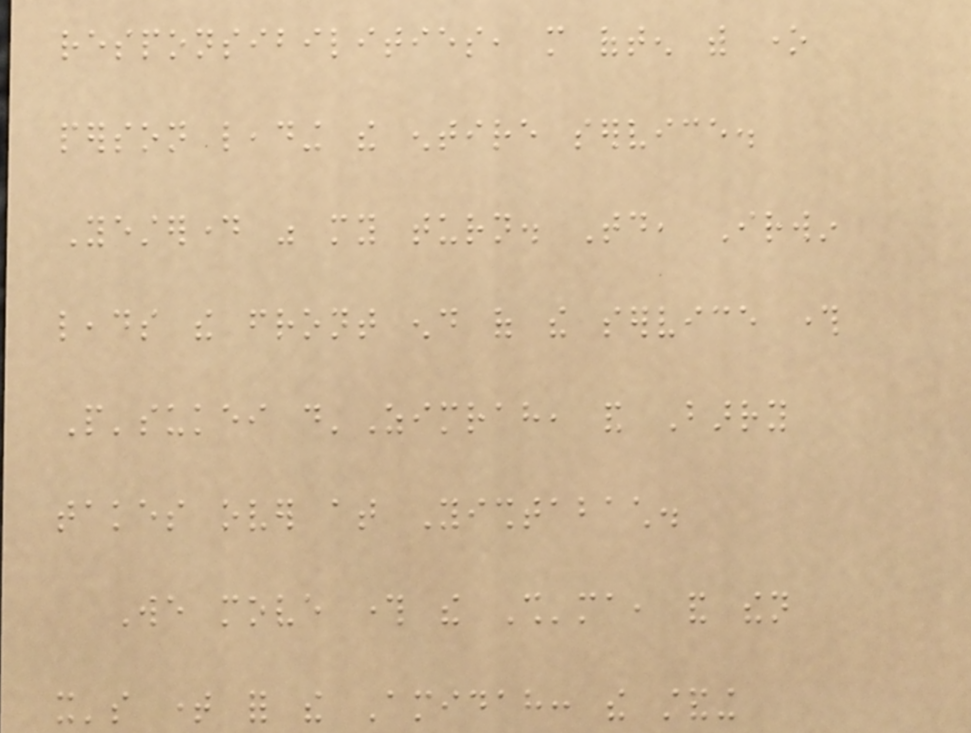responsibilities, more often with one
person leading the entire service.
Yesterday was my turn. Today, Irwin
leads the front end of the service through
P'sukei d'Zimrah, and Barry
takes over at Yishtabach.
We move through the Sh'ma, and then
it's time for the Amidah: the standing
